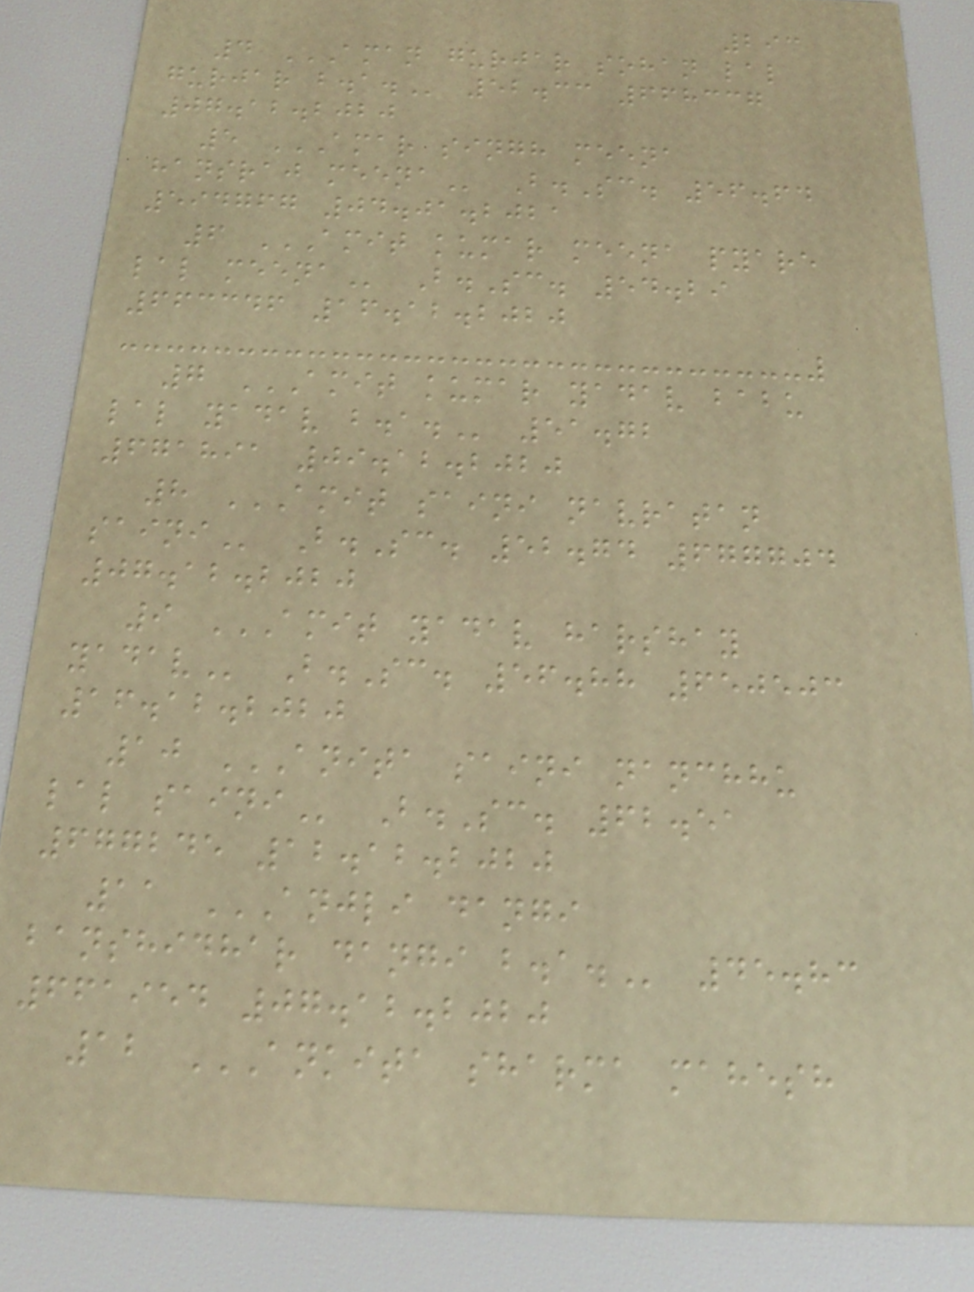293
4 AMAN GURJAR SOHAN LAL
GURJAR B.A. 52.33 668337
07.12.2020
5 AMAR SINGH MEENA
HANSRAJ MEENA B.Sc. 56.64
594767 04.01.2021
6 AMIT KUMAR MEENA PYARE
LAL MEENA B.Sc. 54.29
663346 16.12.2020
7 AMIT KUMAR YADAV BABU
LAL YADAV B.A. 51.72
671891 09.12.2020
8 AMIT SAINI NAVRATAN
SAINI B.Sc. 52.74 677704
07.12.2020
9 AMIT YADAV HARSHAY
YADAV B.Sc. 56.88 650503
16.12.2020
10 ANITA SAINI NANCHHU
LAL SAINI B.Sc. 62.51
677245 12.12.2020
11 ANJLI DANGI
BANSHIDHAR DANGI B.A. 45.83
661954 07.12.2020
12 ANKITA SHARMA MAHESH
